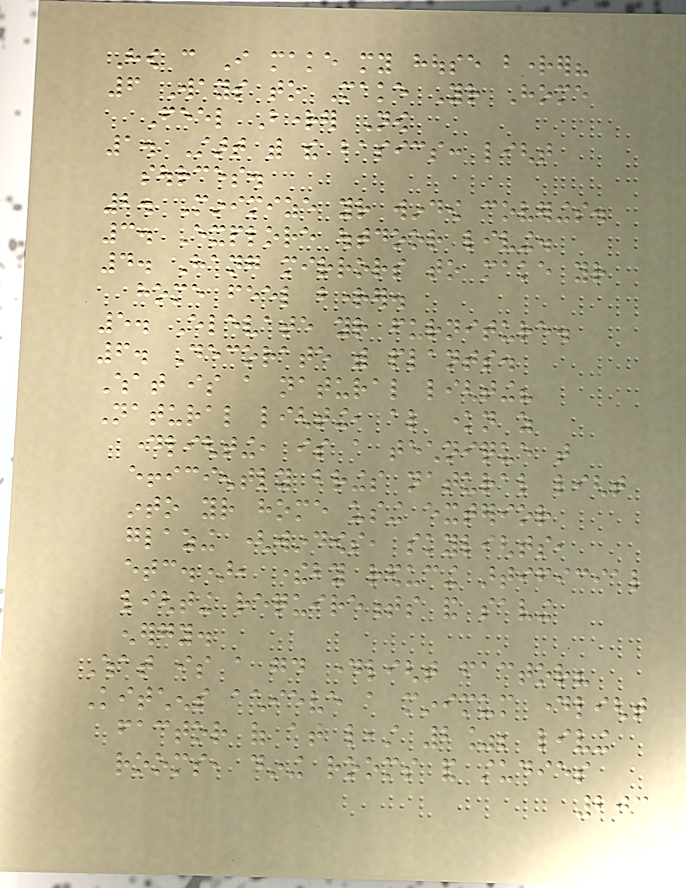How can I make my house brighter?
6 Ways to Make Your Home
Feel Brighter Now
1. Start with the basics: light
sources.
2. Minimize your window coverings.
3. Explore outdoor living.
4. Hang mirrors to make your
home feel brighter.
5. Elevate your furniture.
6. Decorate with plants.
What is a natural lighting?
Natural lighting, also known as
daylighting, is a technique that
efficiently brings natural light
into your home using exterior
glazing (windows, skylights,
etc.), thereby reducing artificial
lighting requirements and saving
energy.
What is a good daylight factor?
Kitchens achieve a minimum daylight
factor of at least 2%; living
rooms, dining rooms and studies
203
